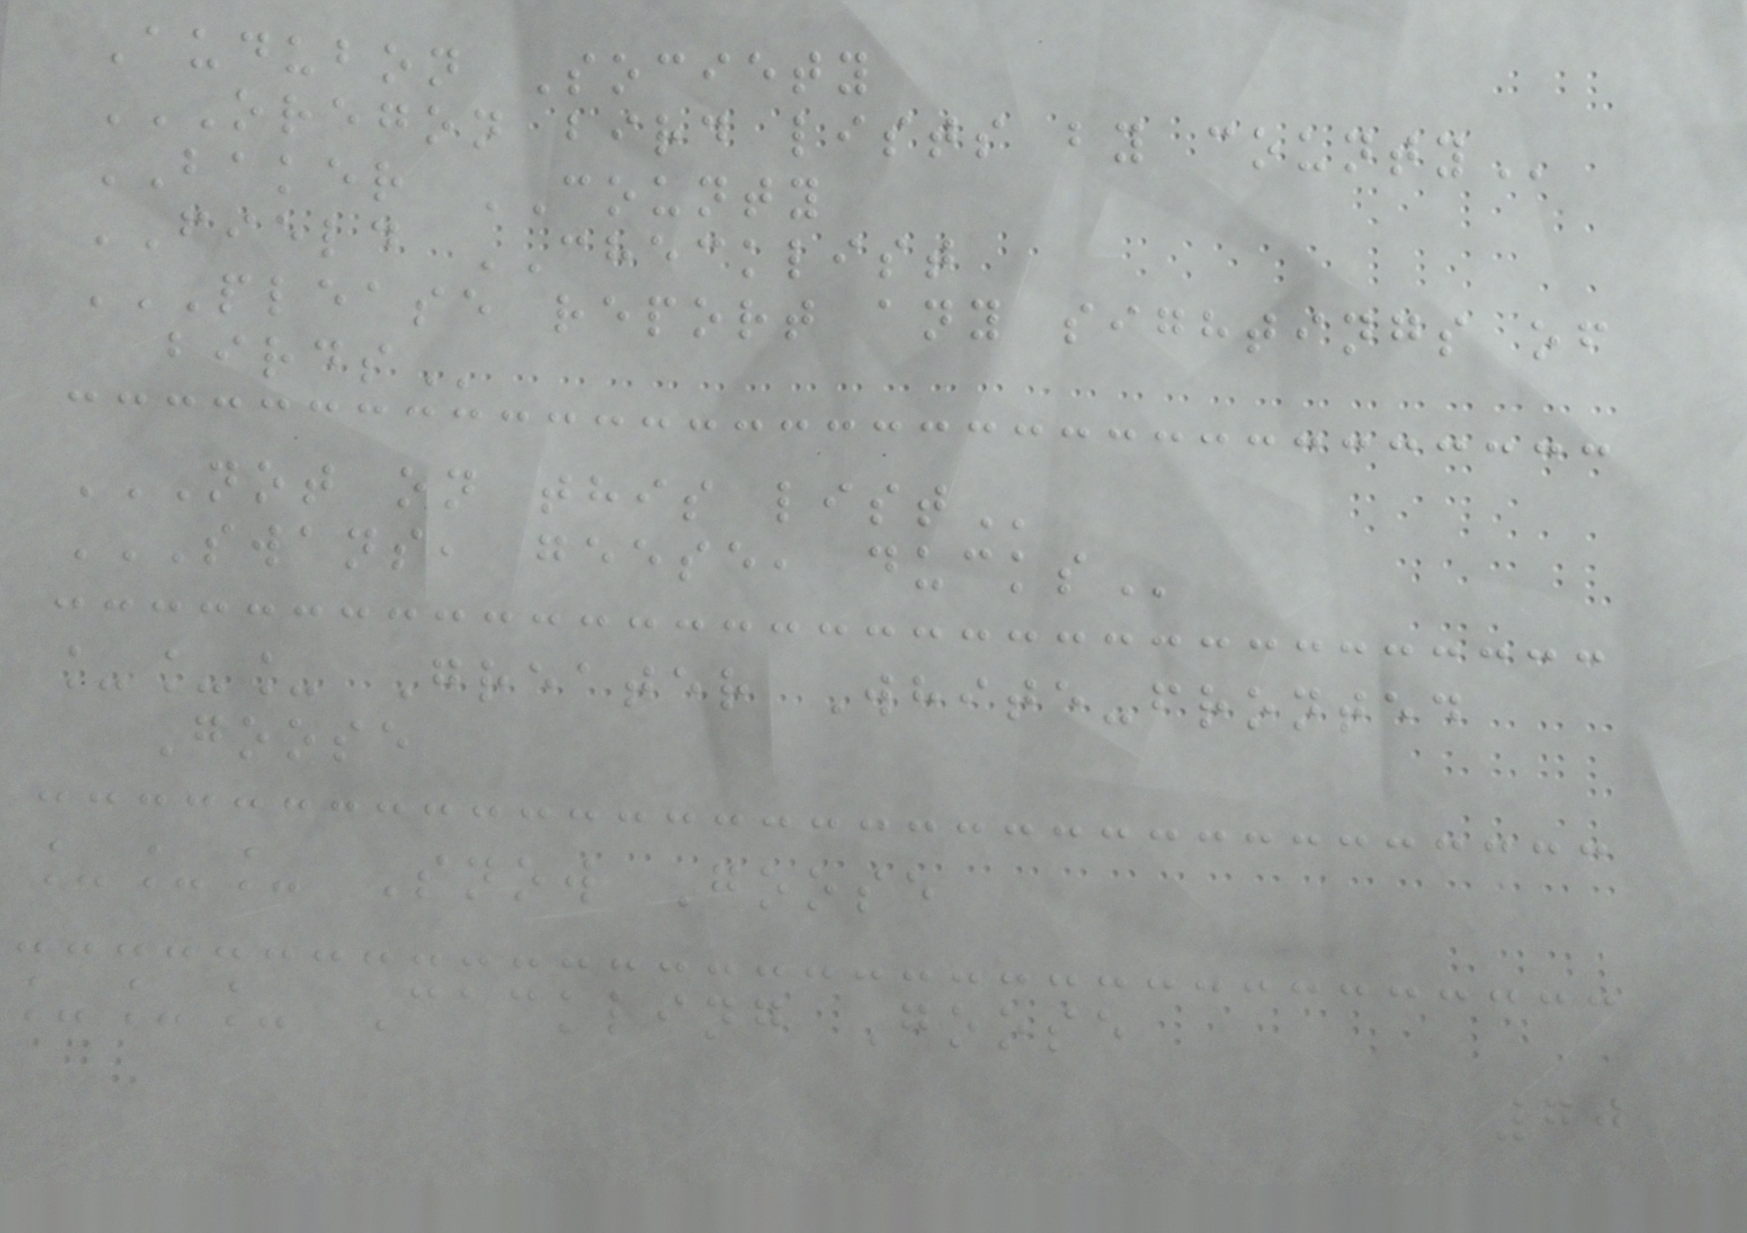Audubon Society
OREGON BIRD LISTS BY COUNTY
BAKER COUNTY
FIELD CHECKLIST
PLEASE REPORT ANY SIGHTINGS OF
BIRDS
NOT ON THIS LIST
SWANS, GEESE, DUCKS
___ Greater White-fronted
Goose
___ Snow Goose
___ Cackling Goose
70
